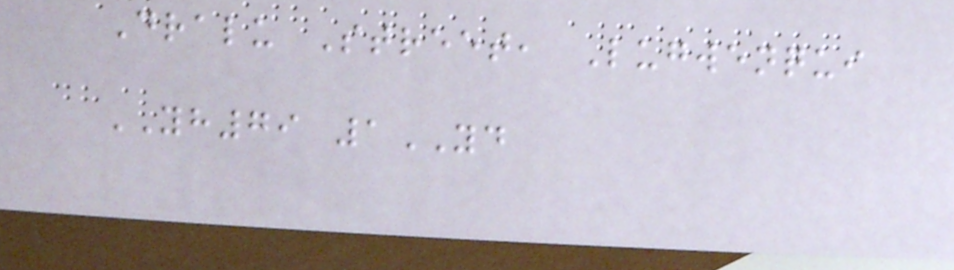Dralu Street, Lugwenqui
YH79 1YD
